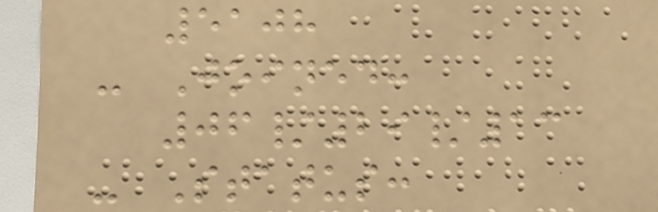5108
- Joined:
06/29/13
- Status:
